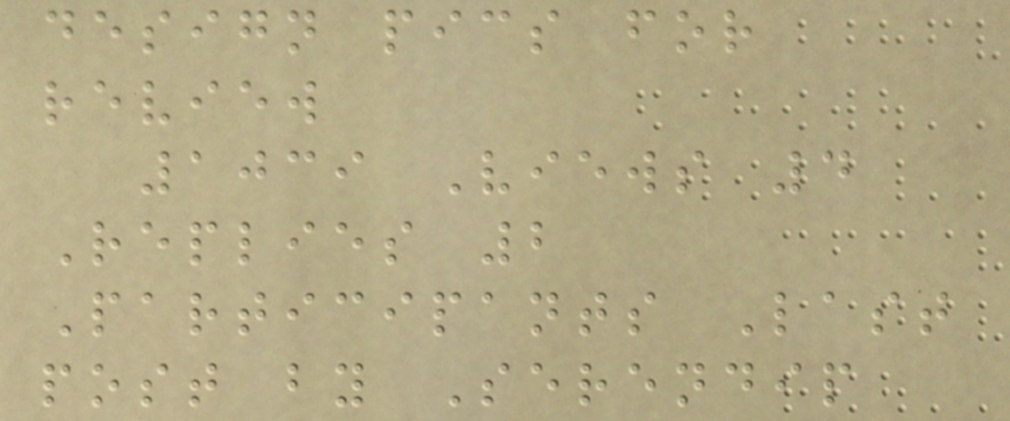design pics for
review
1039 Views 4
Replies 2
Participants Last
post by Serendip
